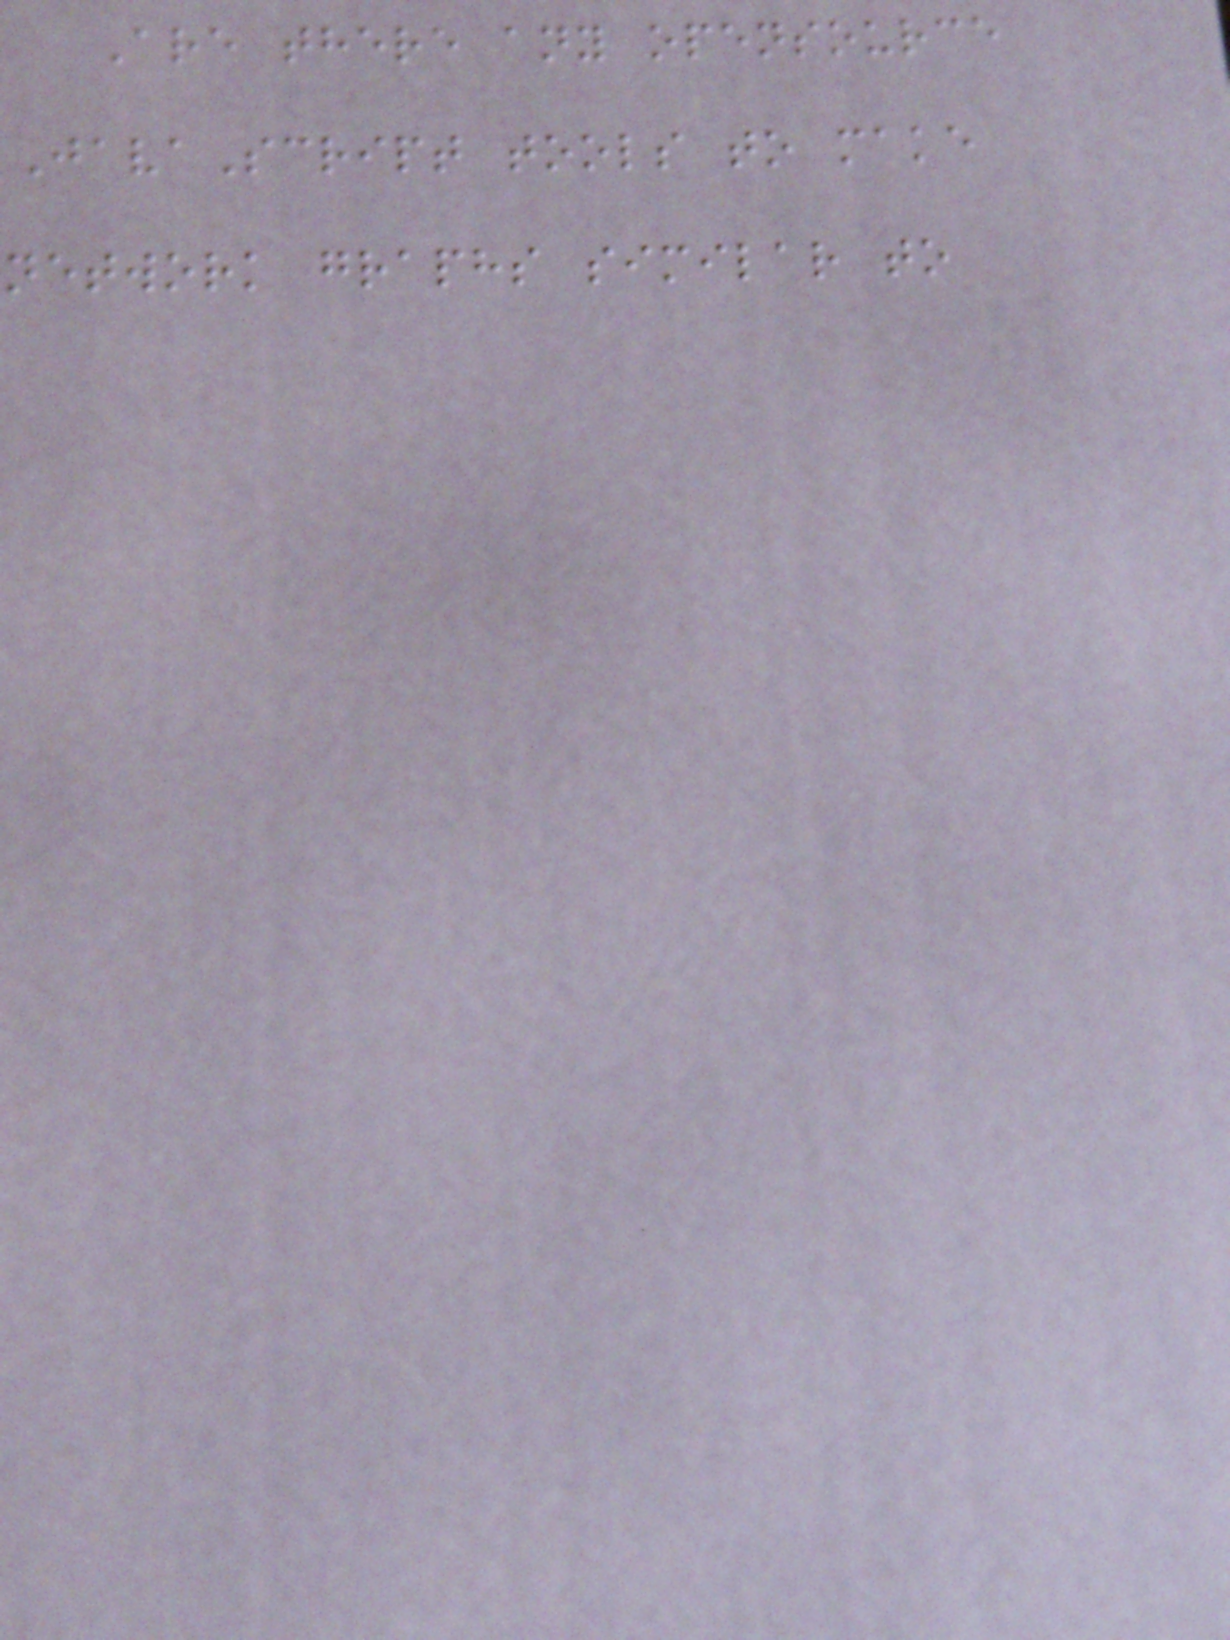Are there any opensource
JavaScript tools to make
network graphs similar to
